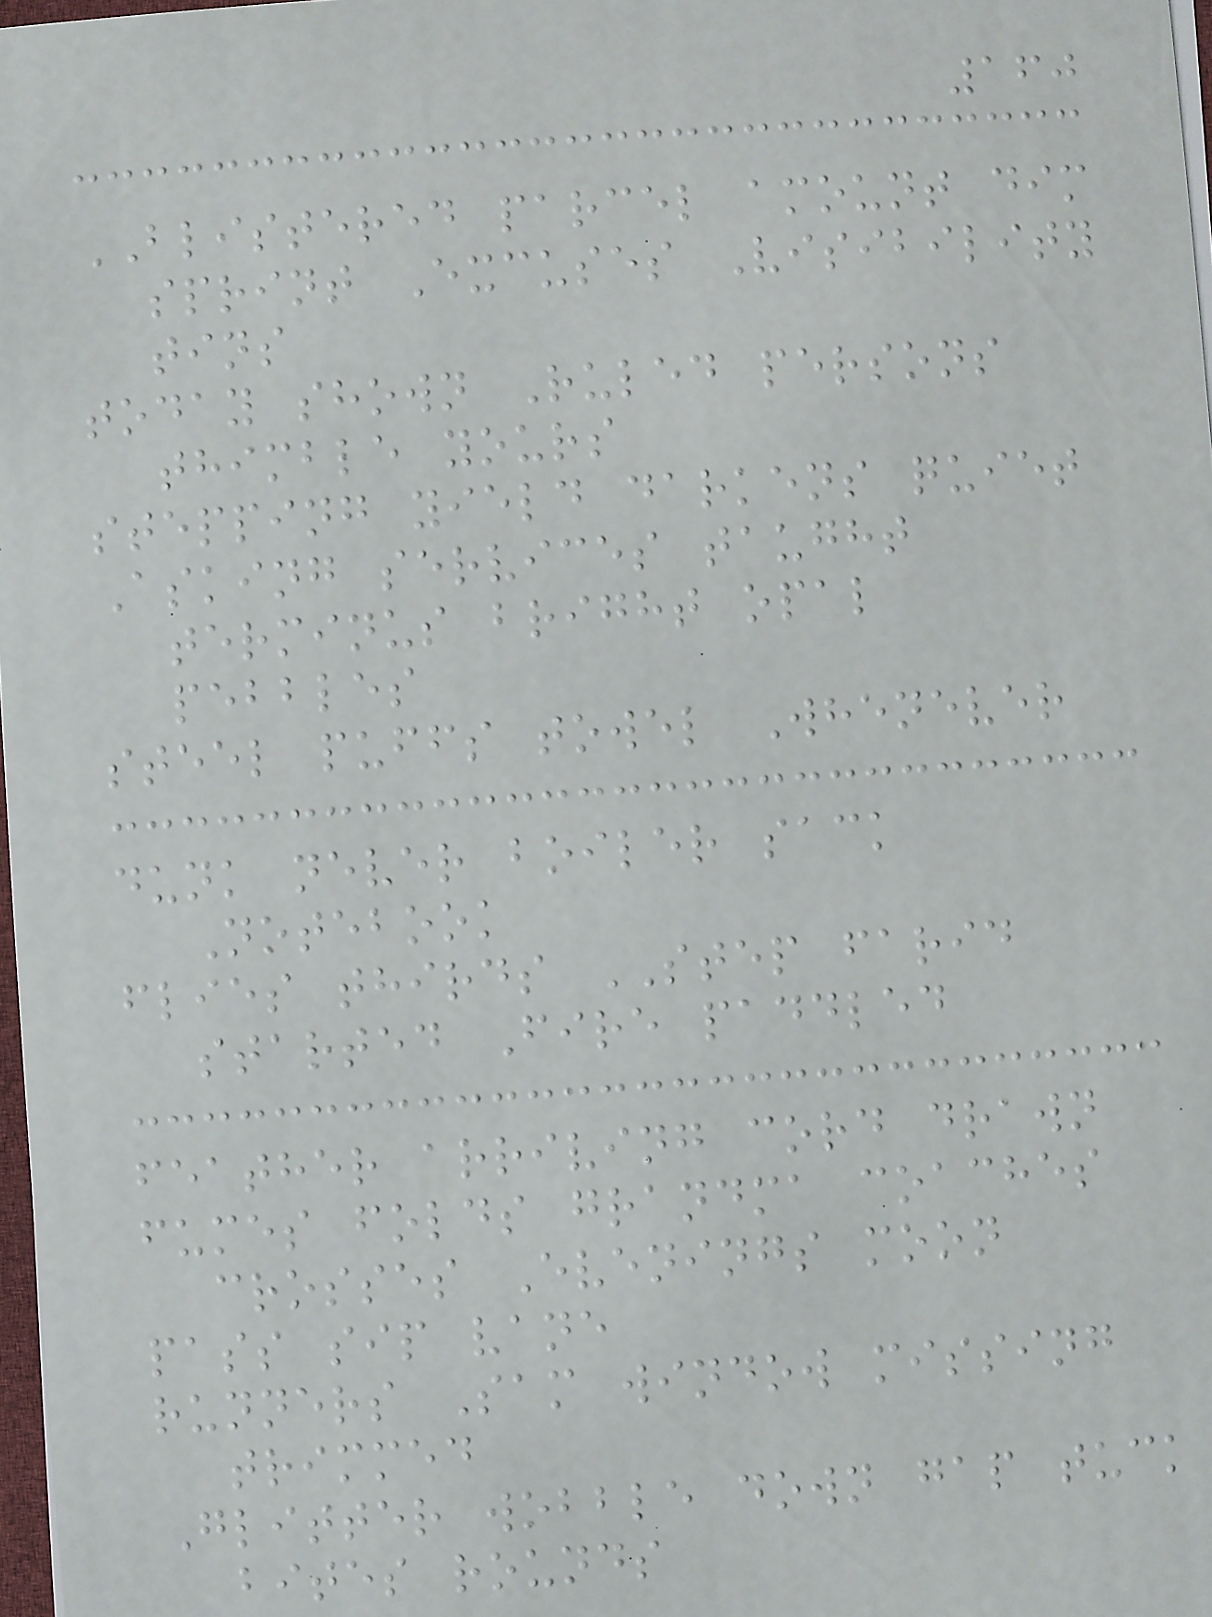160
BLISTERED parcel amount dim
sprint Excuses Visibility
tins
today shown Ruled persons
thimble yours
stepping yield darkens quiet
Asking services taught
terminus bright opal
pebbles
steel puffs towel Whenever
dunk never boiler sack
Notebook
flies thirds STEP farid
started Fire paddled
feather arriving cord drawn
fumes folds grandma coaches
crosses Evenings moon
pass sip vane
runners Sam window missing
trimmed
Glitter wobble down gap tuck
bites rounds
